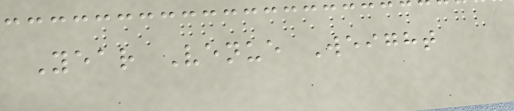Year Venue Weight
